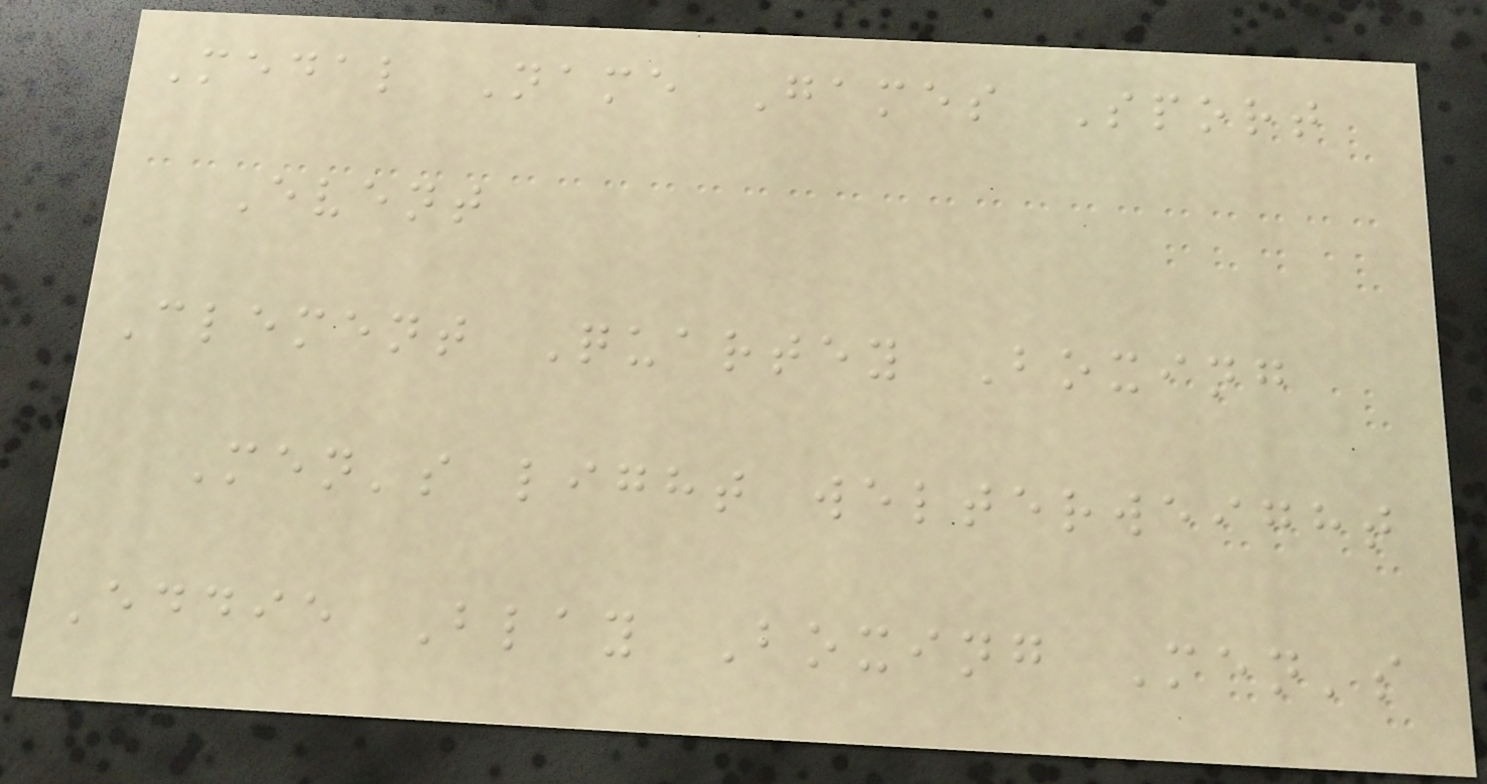Medal Name Games Sport
Event
Clement Quartey Boxing
Men's light welterweight
Eddie Blay Boxing Men's
